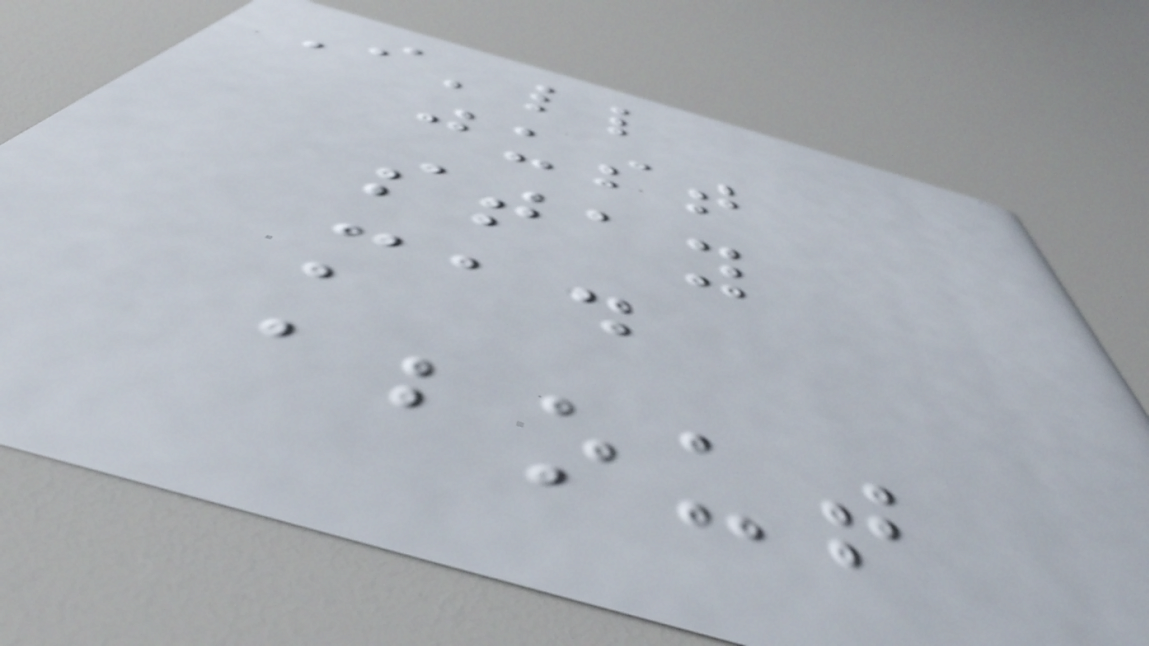I'll
just
stay
mad
about
